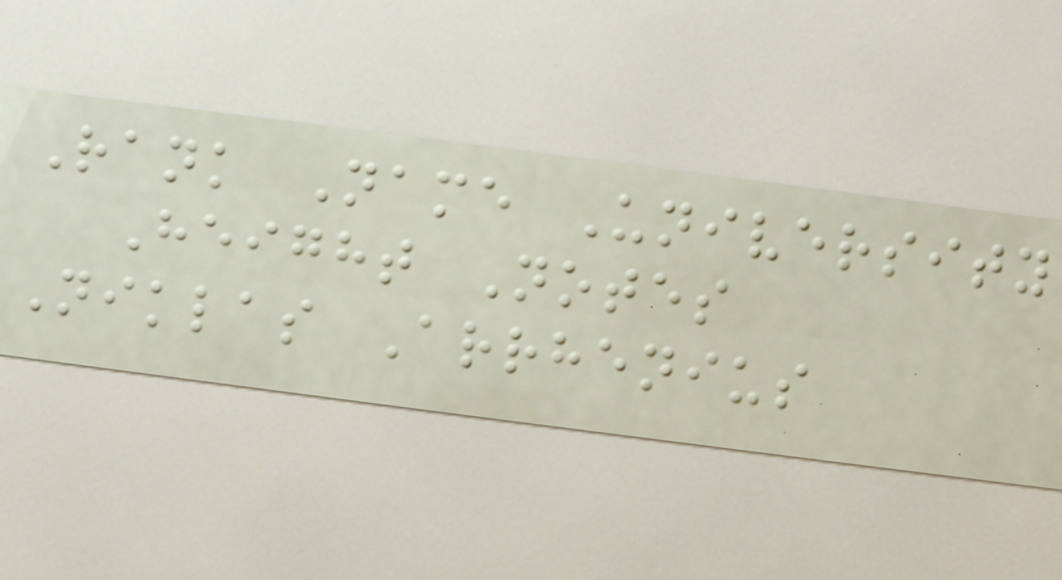Rank Name University
Height Notes
Niklas Arrhenius
